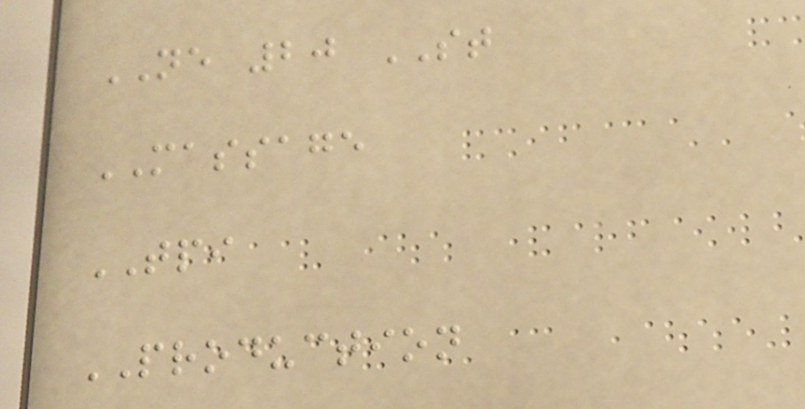NE 20 ST
MASSAGE
TPI
PRODUCTION
